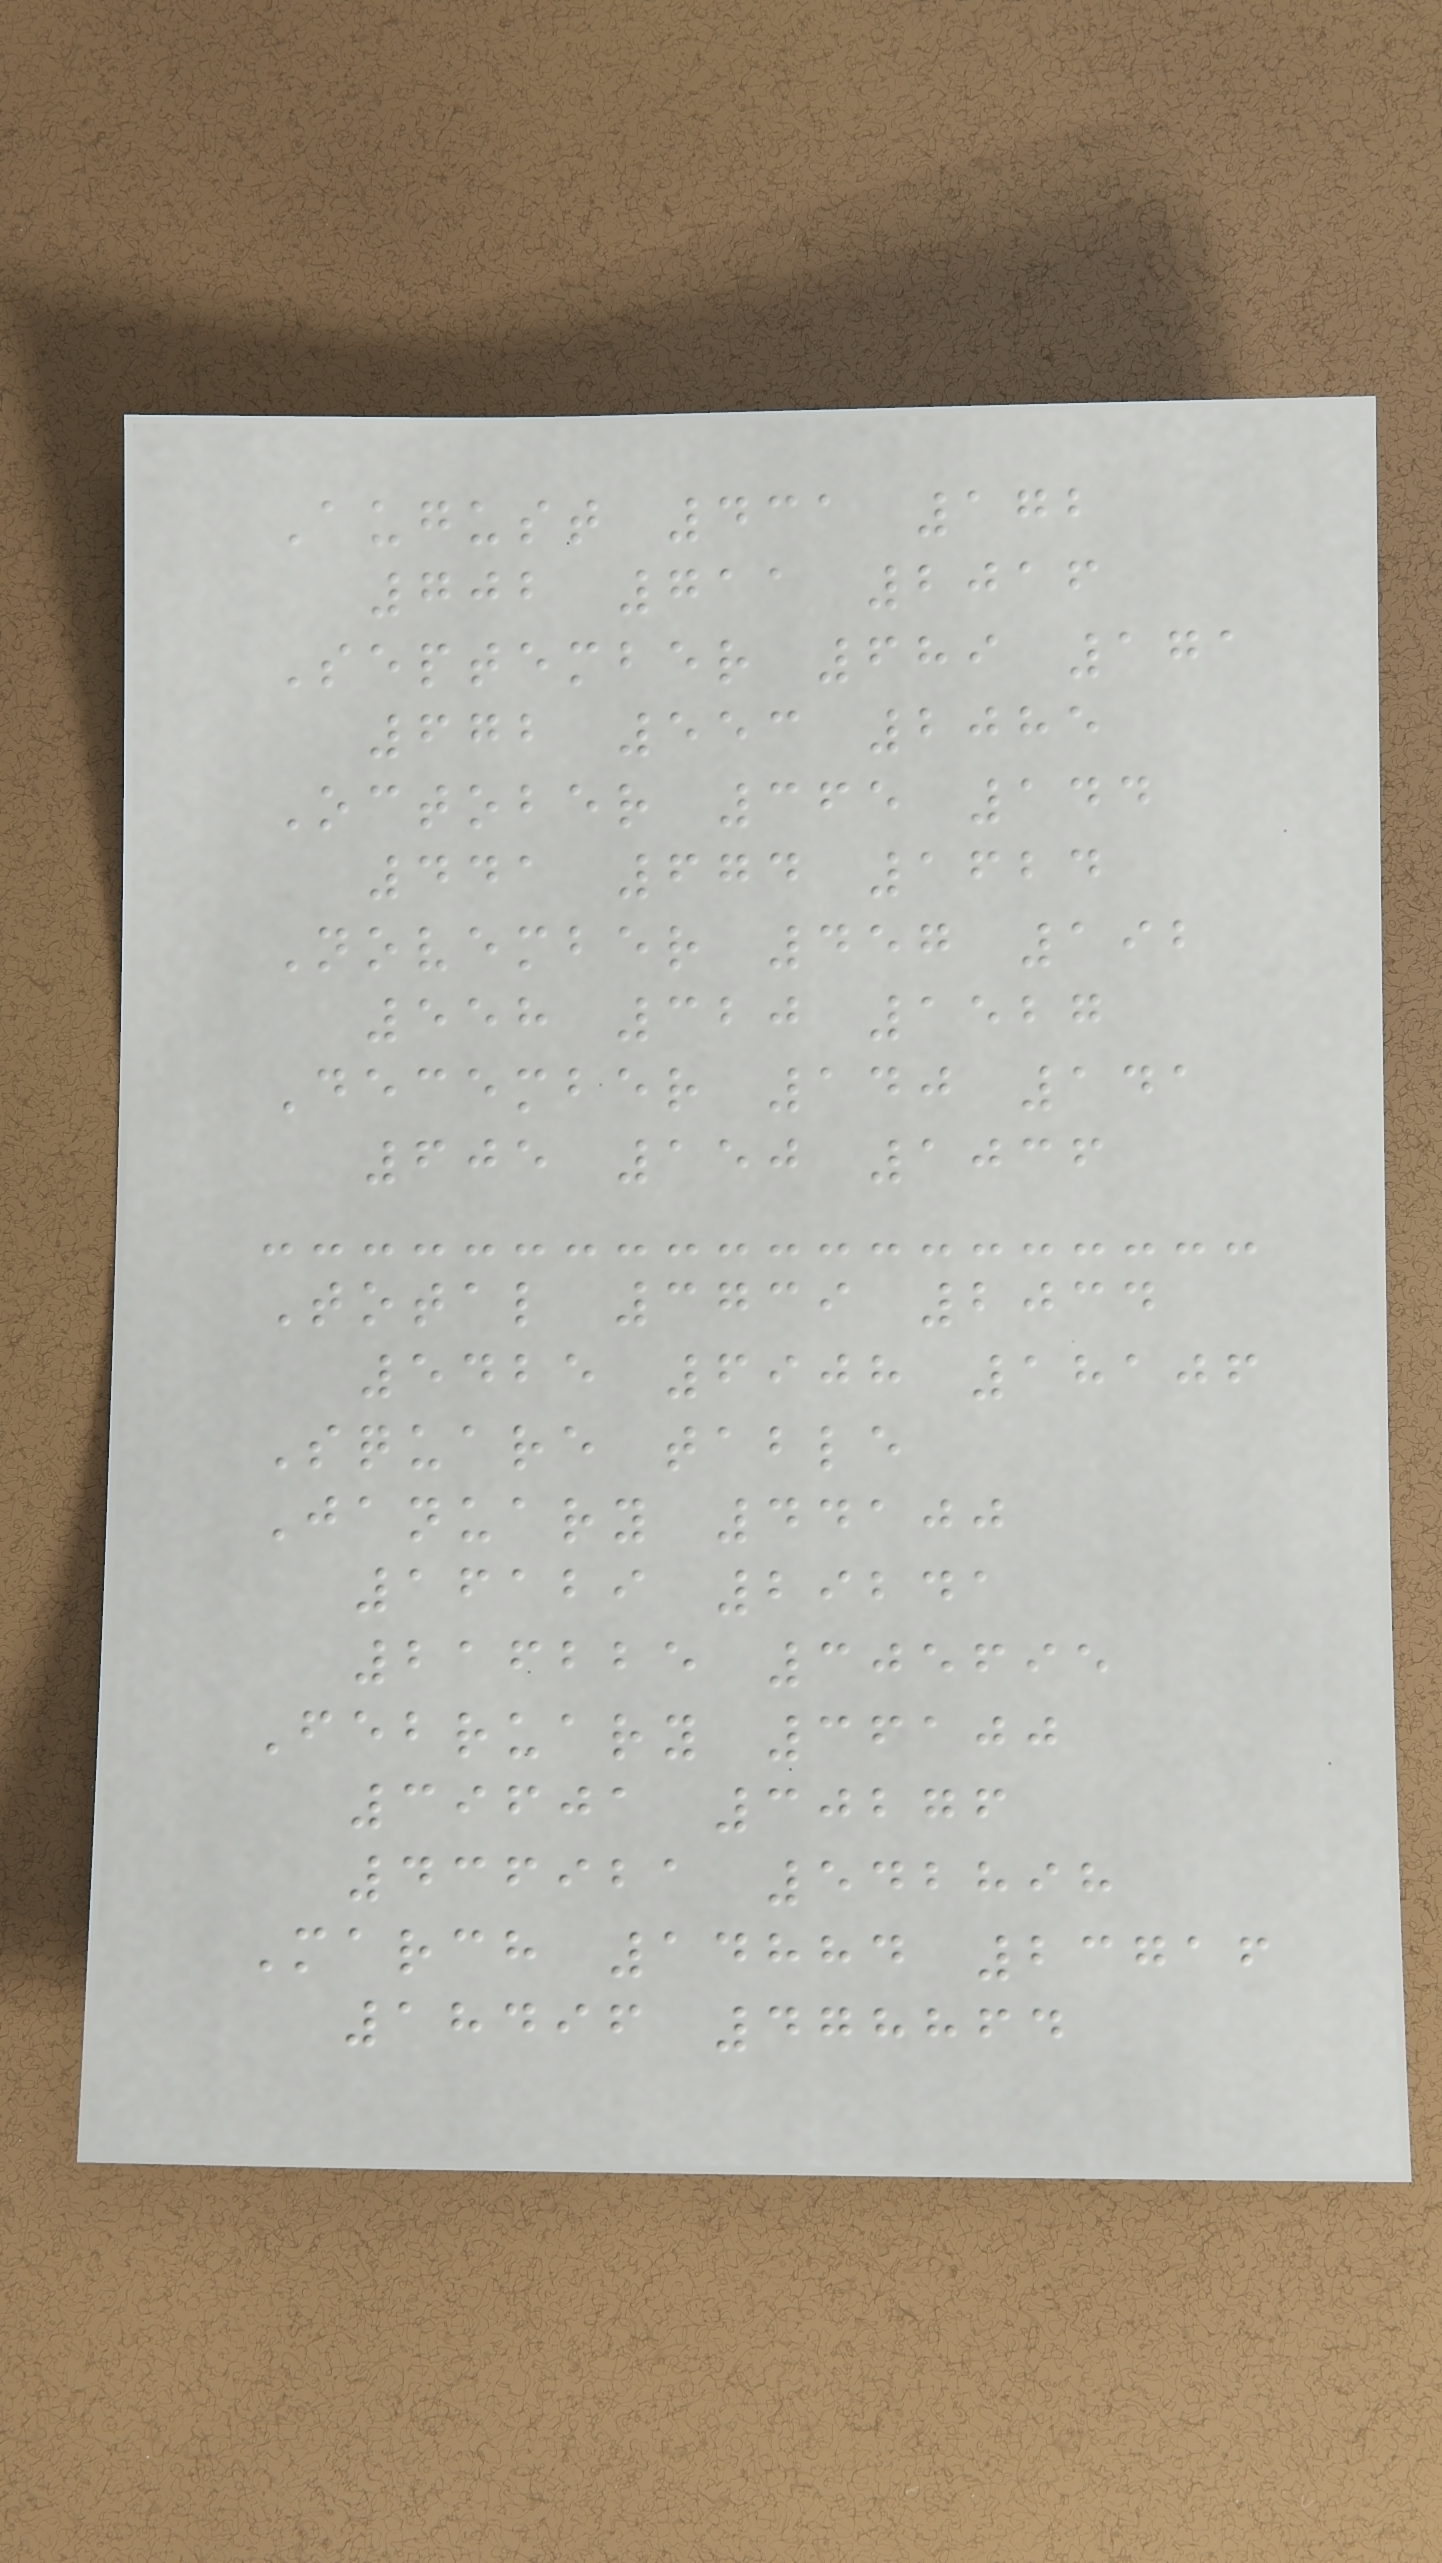August 431 172
702 711 2016
September 689 171
672 553 2085
October 365 144
441 674 1624
November 457 192
558 320 1527
December 140 141
605 150 1036
Total 3739 2034
5425 6908 18106
Square table
January 44100
16129 29241
216225 305695
February 36100
39601 30276
436921 542898
March 14884 23716
18496 478864
